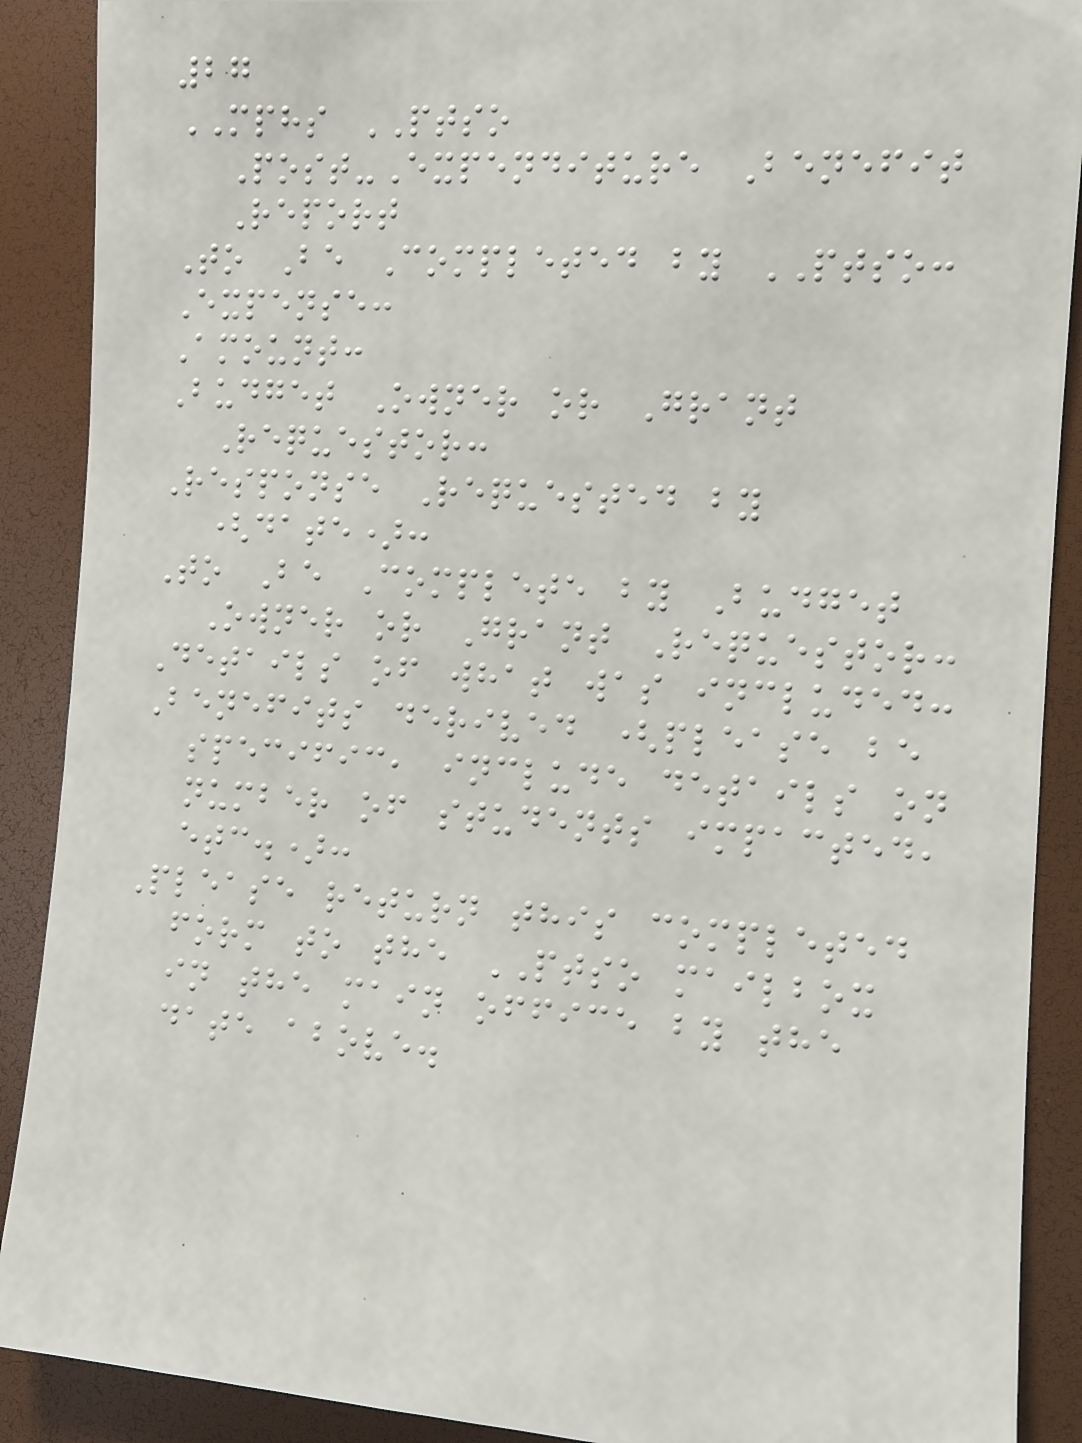27
MPHS PTSO
Post-Expenditure Benefit
Report
To Be Completed by PTSO:
Expense:
Amount:
Budget Owner or Grant
Requestor:
Response Requested by
(date):
To Be Complete by Budget
Owner or Grant Requestor:
Details of what was included:
Benefits derived (please be
specific, include details on
number of students impacted,
etc.):
Please return this completed
form to the PTSO mailbox
in the main office by the
date above.
